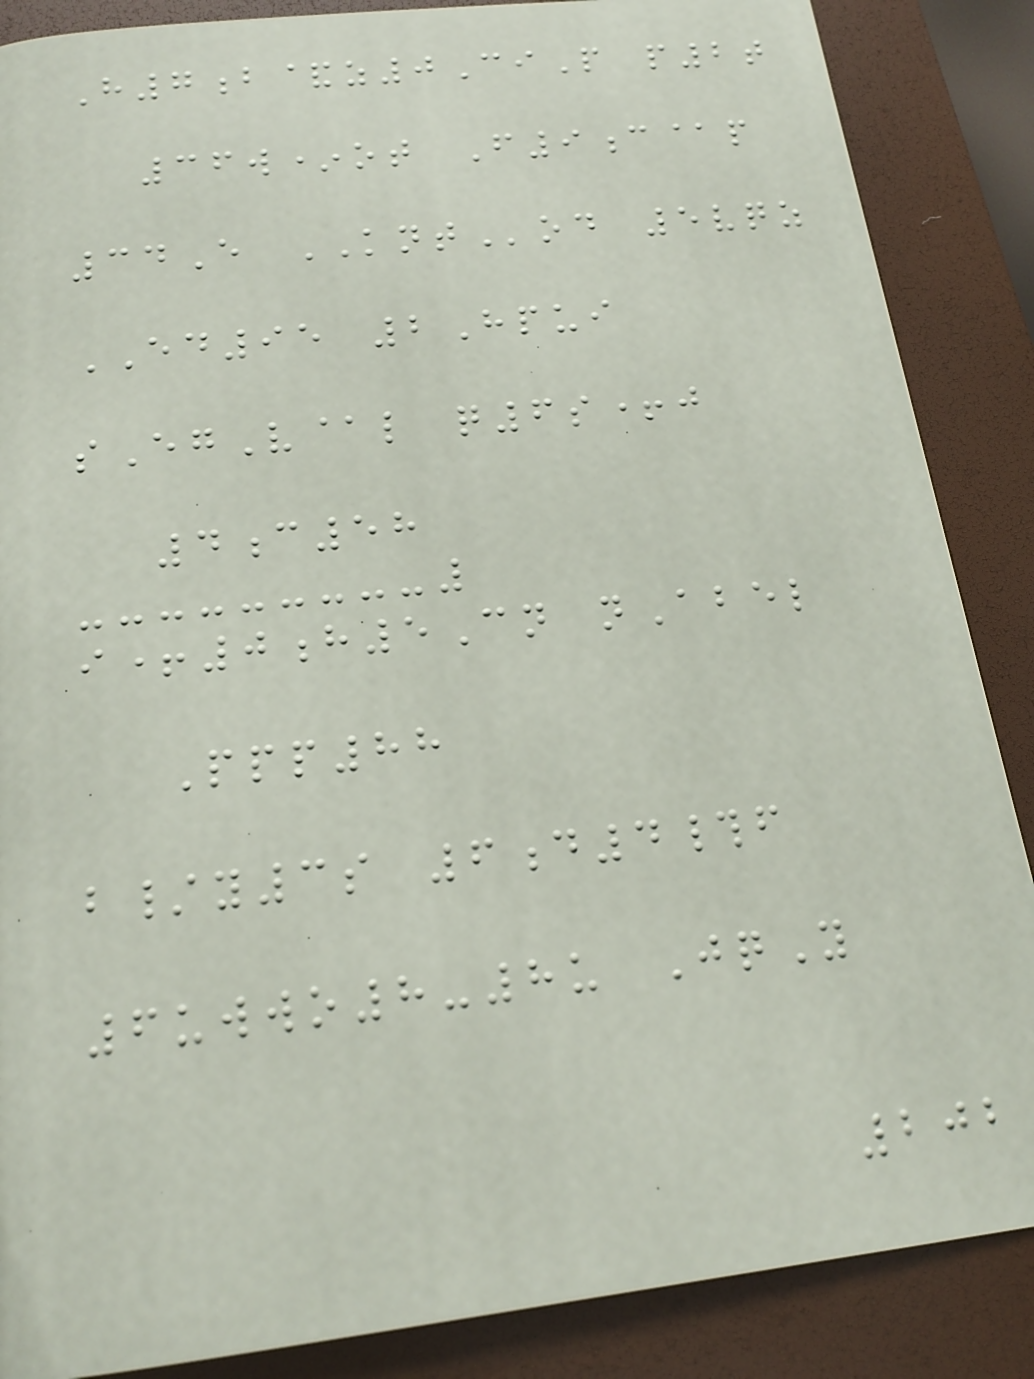H7b&z0CiP p2t
36w*ot F9c@p
34E KNTod 5vqz
ED95 2Hpui
sEgV@l q6s+j
4c58
i+0h5Cn nAbel
Ppp88
b/y3s 6d4#f
6uwwo8-8u JqY
202
